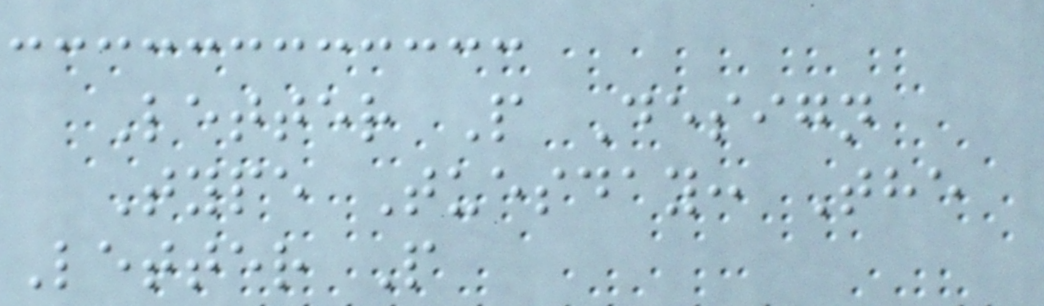Letter P Design
Type Tuesday: The
Letter P
